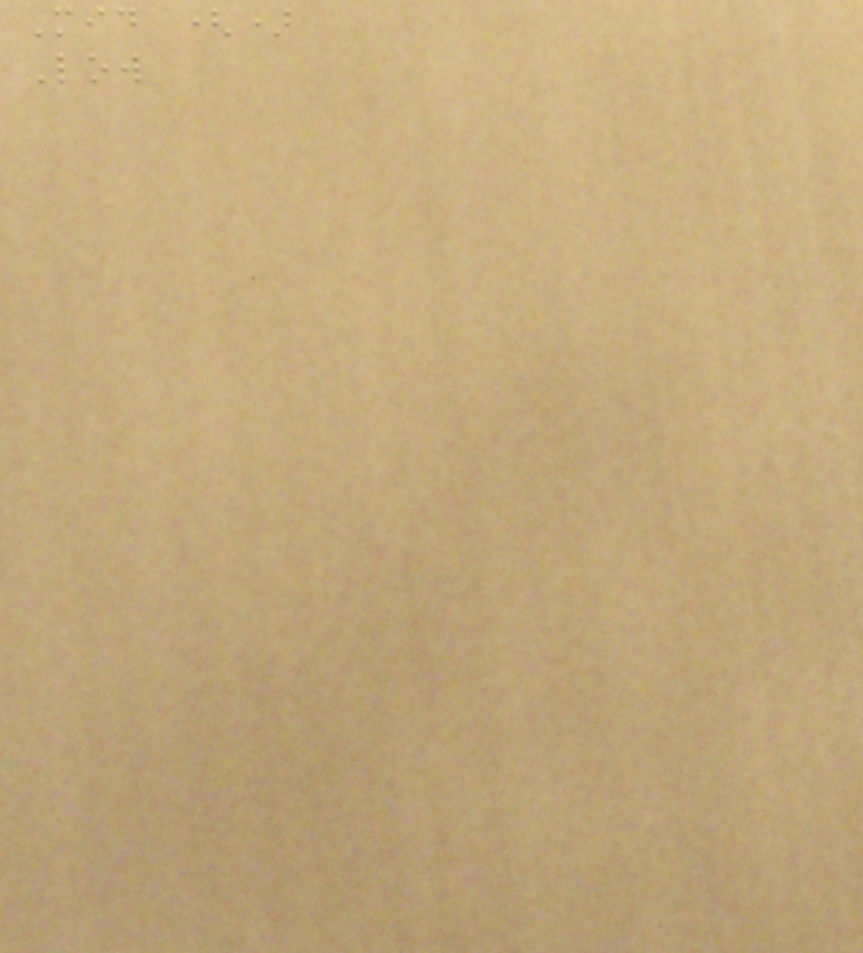Mid ()
Low
